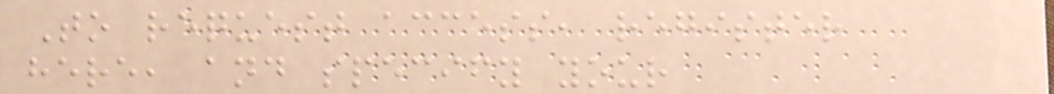To request access, register
here, and specify your
